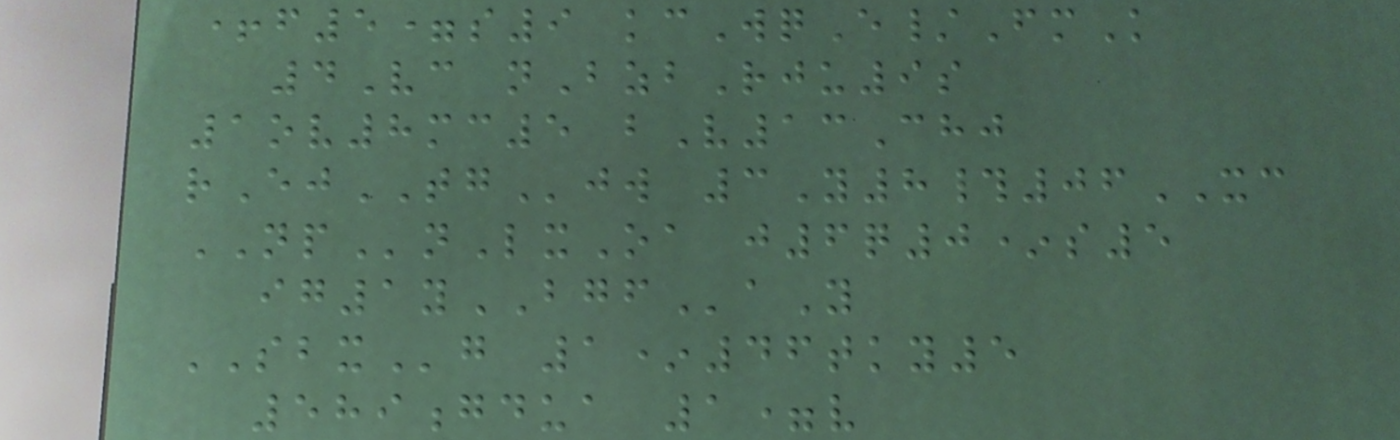+f5=s9 kcWqE/FmK
4Vc nBzbRju9s
1ov8mc5 bV13Chj
rEjTGjw 3Y8#06XC
NPnLxOa j6q0*s5
ig1yBGFaY
SBXg 1*46tky5
589gdua 1=v
